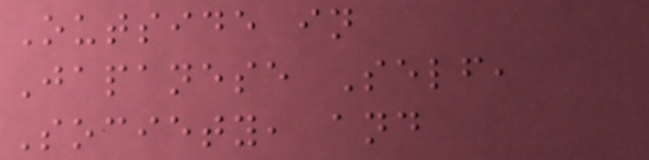Outside in
Japanese Self,
Society, and
